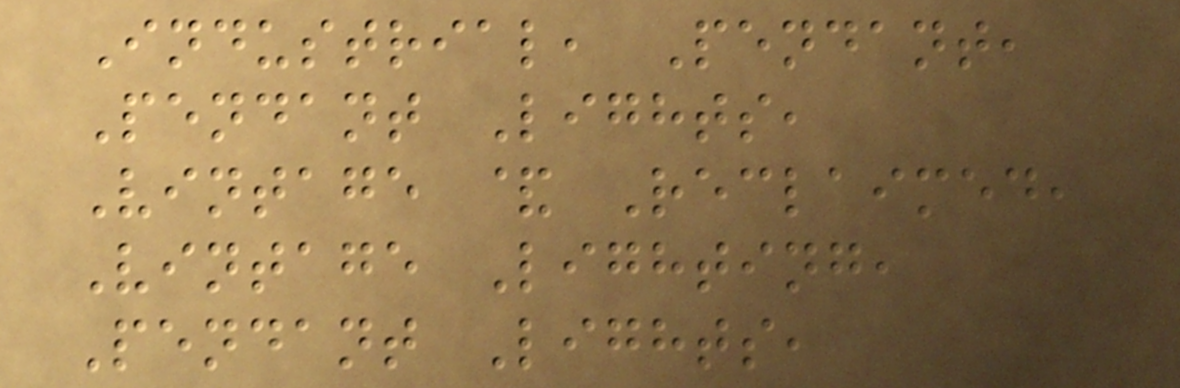Industrial, Pendant,
Pendant Lights,
Vintage & Reclaimed,
Vintage Lighting,
Pendant Lights,
